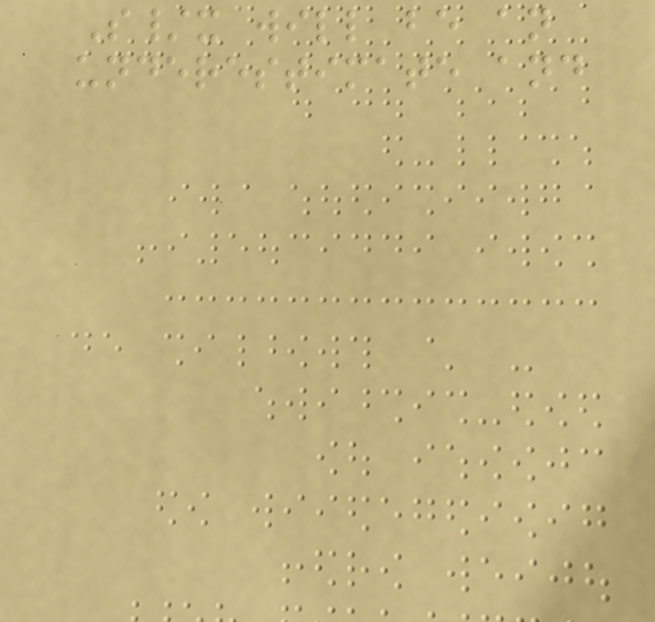S/x will be an
underestimate and
